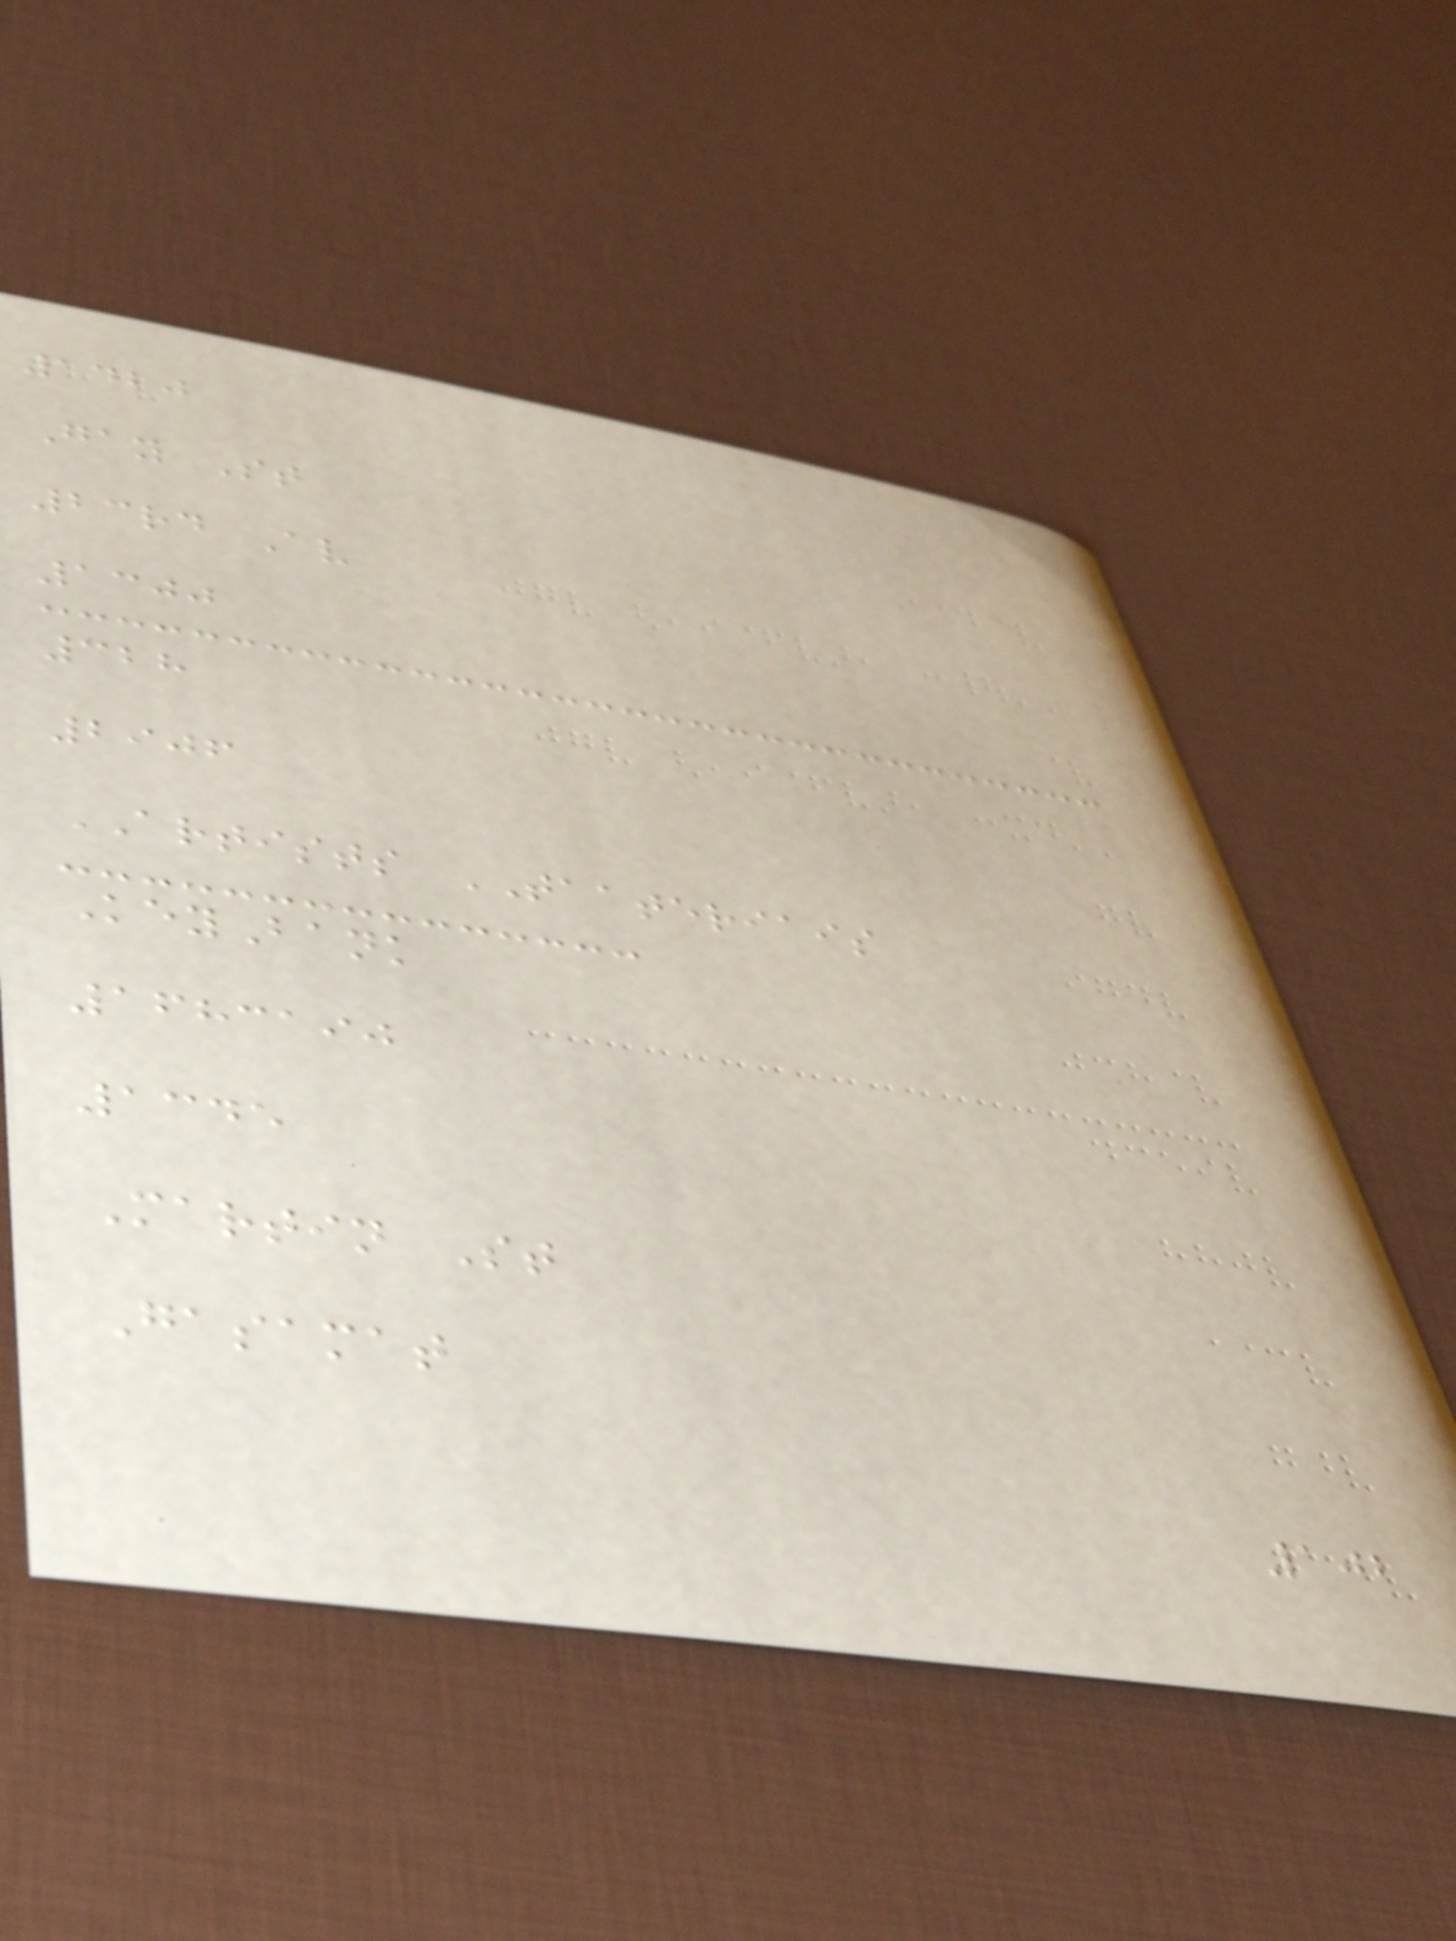1420
Gay St
23rd Av
1300
328
2906
ARTISTS TAATERIAIS
KeyBank
1683190
1345
Martin St
Gasamat
102
